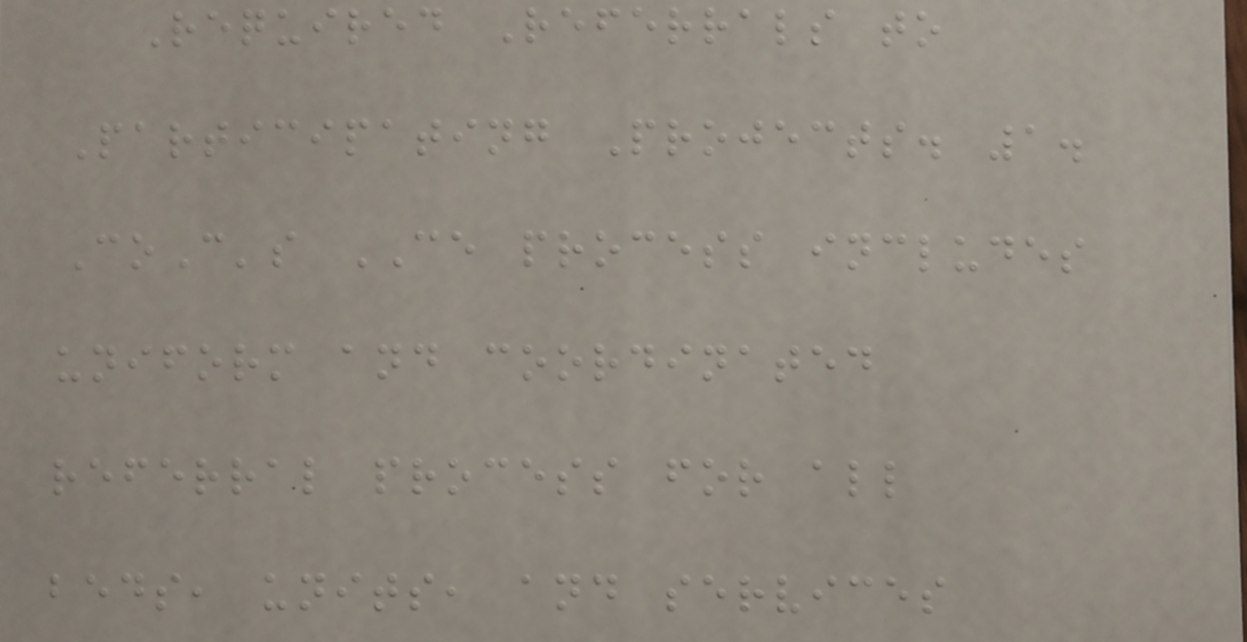Required Referrals to
Participating Projects. 1.
CoC's CE process includes
uniform and coordinated
referral process for all
beds, units, and services
